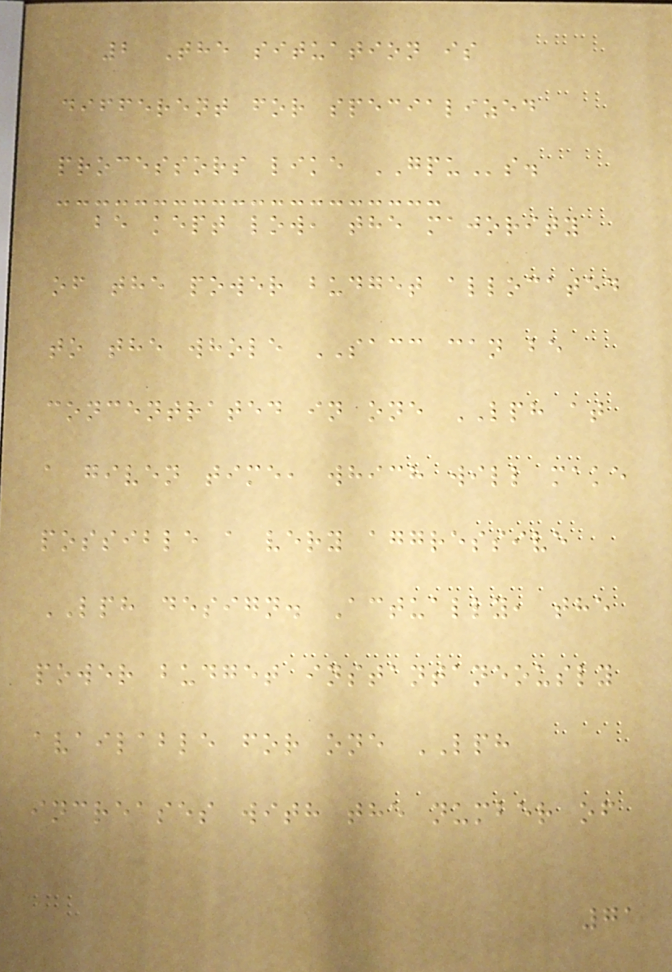2 The situation is
different for specialized
processors like GPUs.
be kept low, the majority
of the power budget allocated
to the whole SACC can be
concentrated in one LPH at
a given time, which will make
possible a very aggressive
LPH design. Actually, the
power budget instantaneously
available for one LPH
increases with the number of
71
